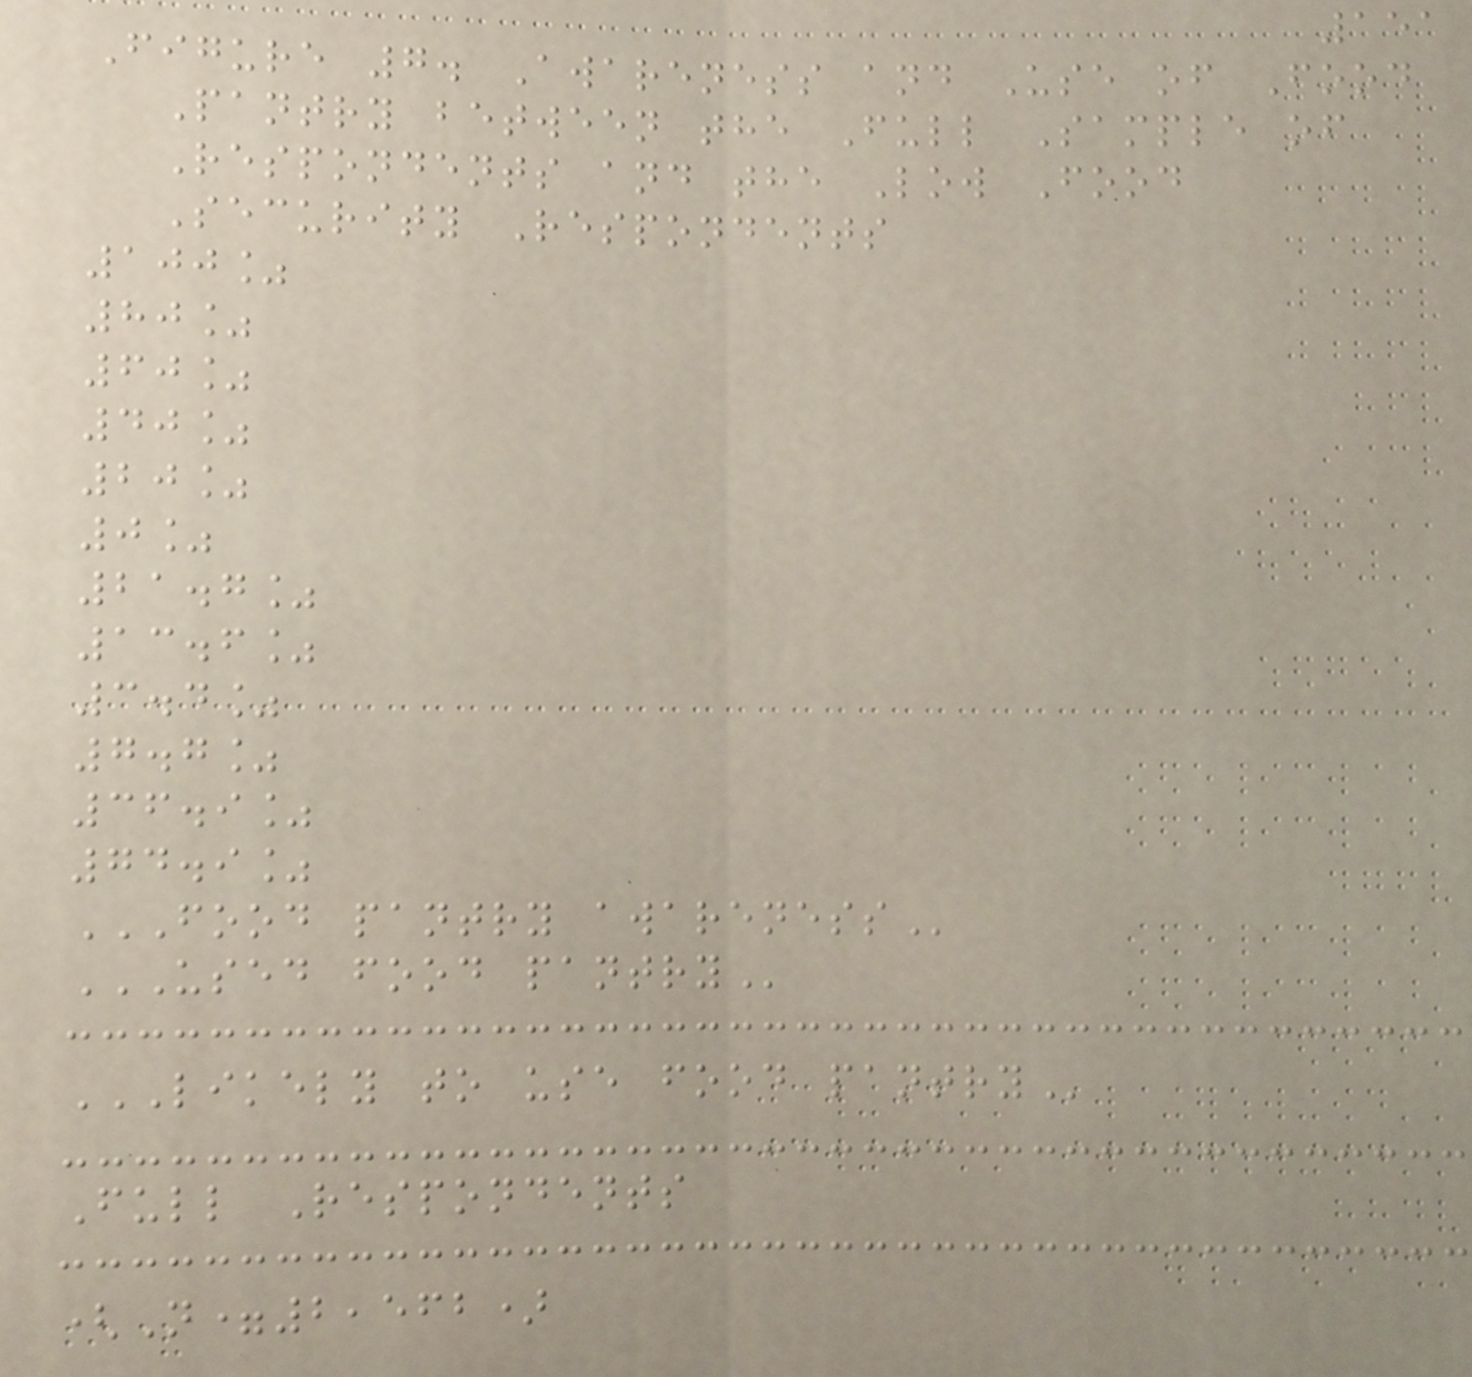151
Figure 7. Awareness and Use of Food
Pantry between the Full Sample of
Respondents and the Low Food
Security Respondents
100%
80%
60%
40%
20%
0%
21.7%
13.6%
3.4%
7.7%
36.9%
74.9%
FOOD PANTRY AWARENESS
USED FOOD PANTRY
LIKELY TO USE FOOD PANTRY
Full Respondents
(N=2,562)
